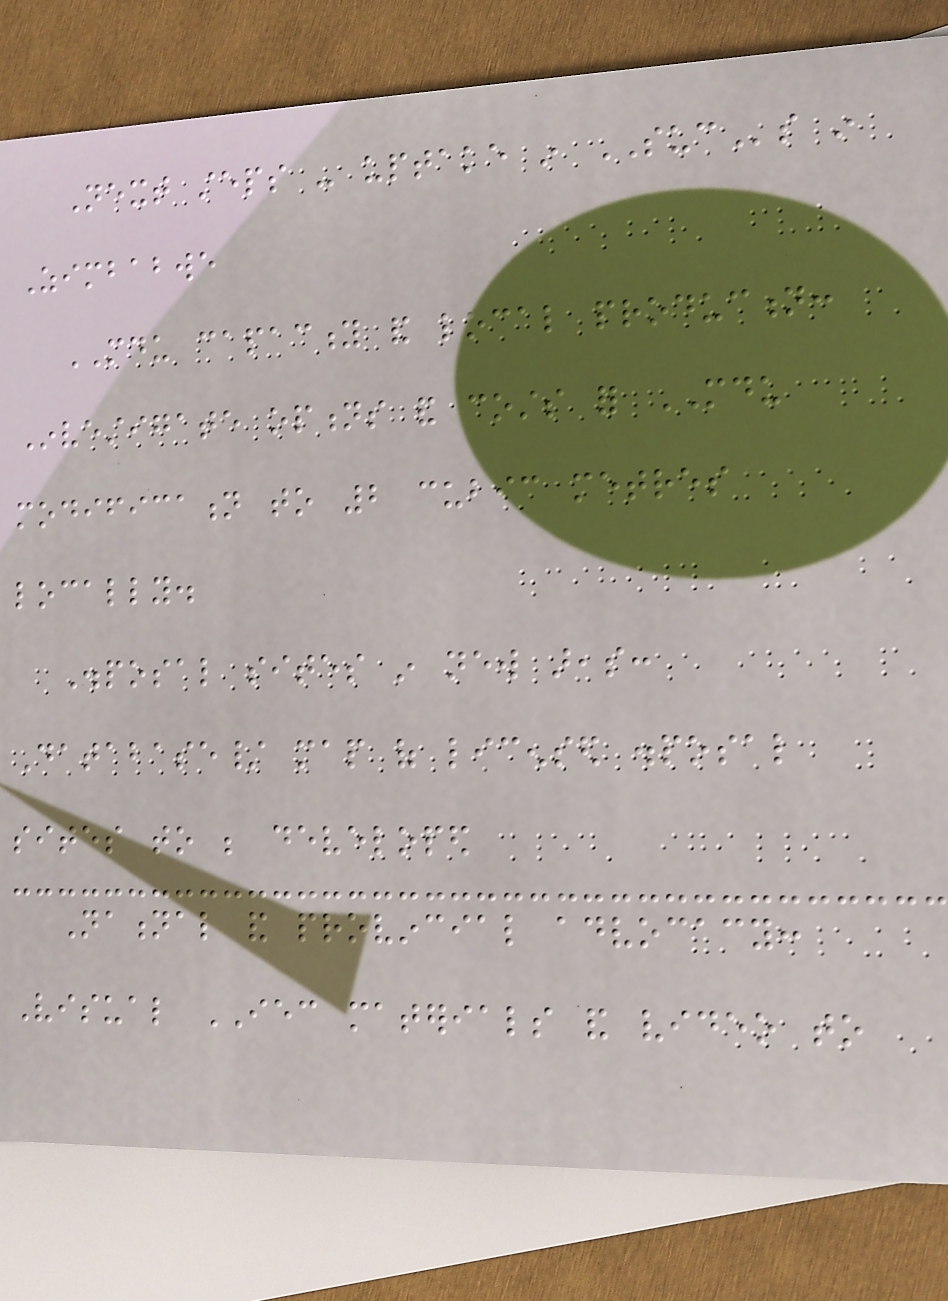Next steps - uptake in SUCs in
Zimbabwe
MDU capacity and local production:
Investigate options and costs for MDU
modification to 2 cubic metres
locally.
Disposal sites in new areas:
Database/ map of licensed disposal
sites to be developed
National and provincial advocacy:
Visual IEC materials and video to
